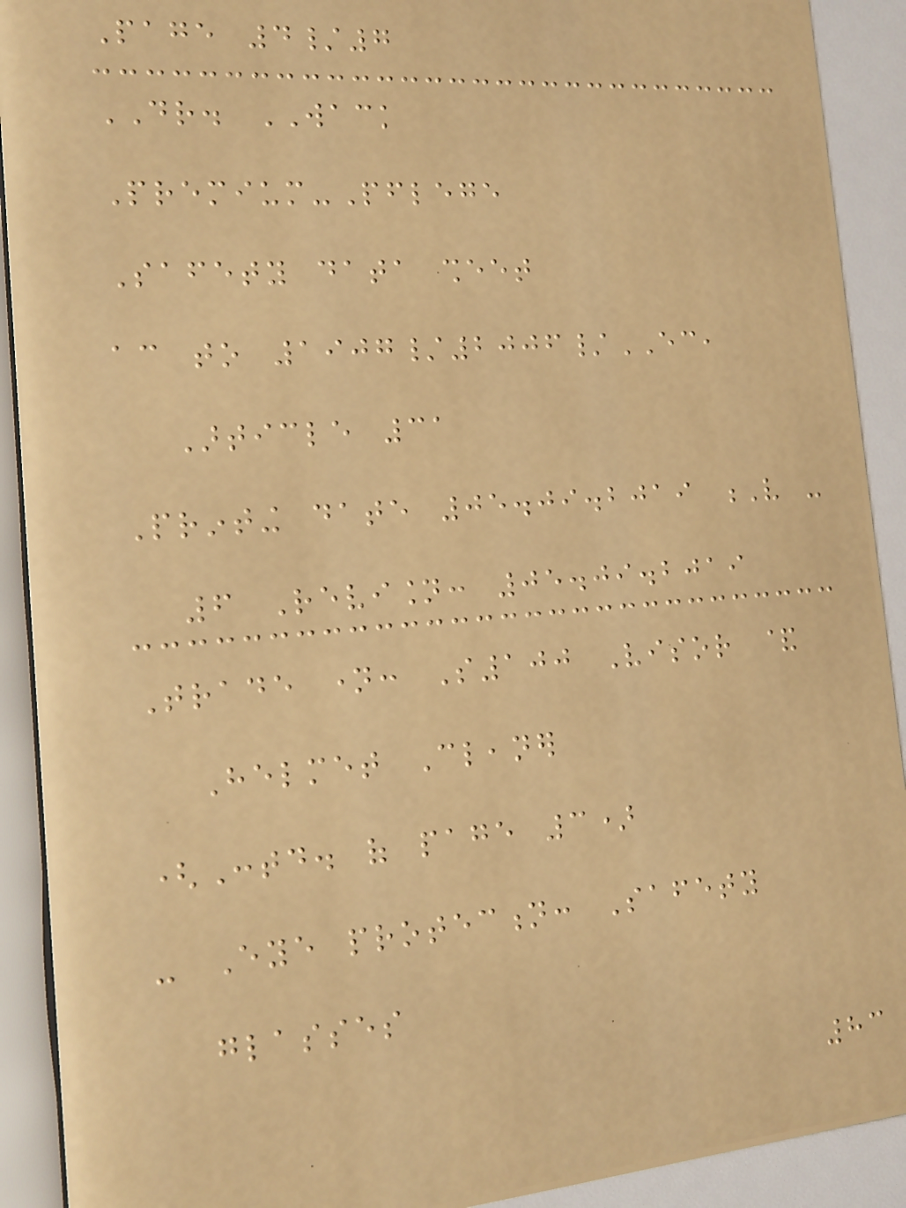Page 4/7
DR. WACK
Premium-Pflege
Safety data sheet
according to 1907/2006/EC,
Article 31
Printing date 05.09.2019 V -
6 Revision: 05.09.2019
Trade name: S100 Visor &
Helmet Cleaner
(Contd. of page 3)
- Eye protection: Safety
glasses
83
